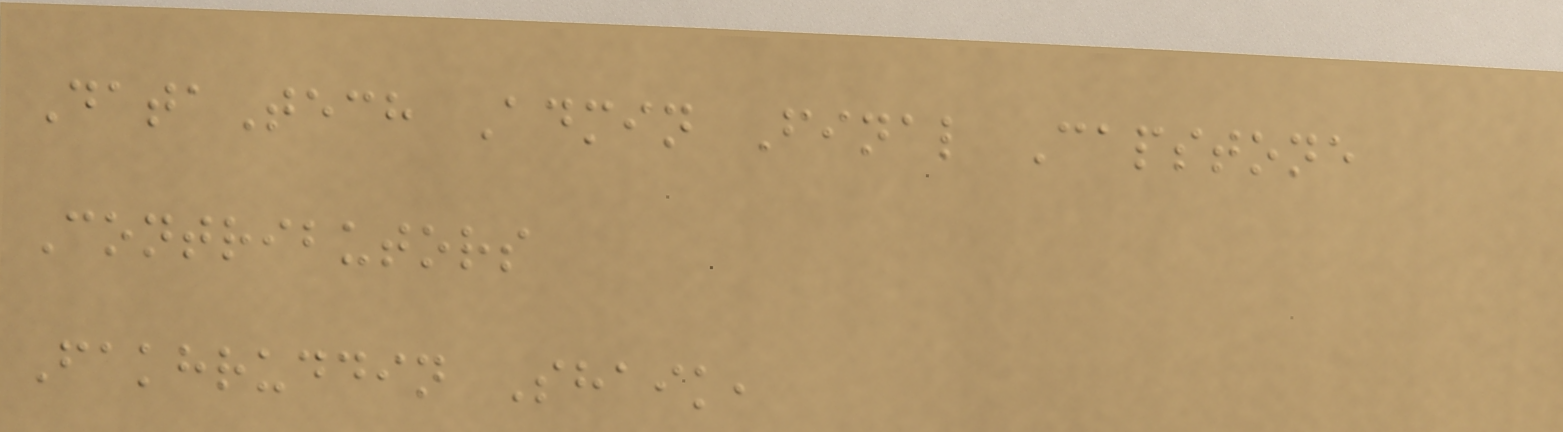DataTech Admin Final Capstone
Contributors
Fakhruddin Shaik,
